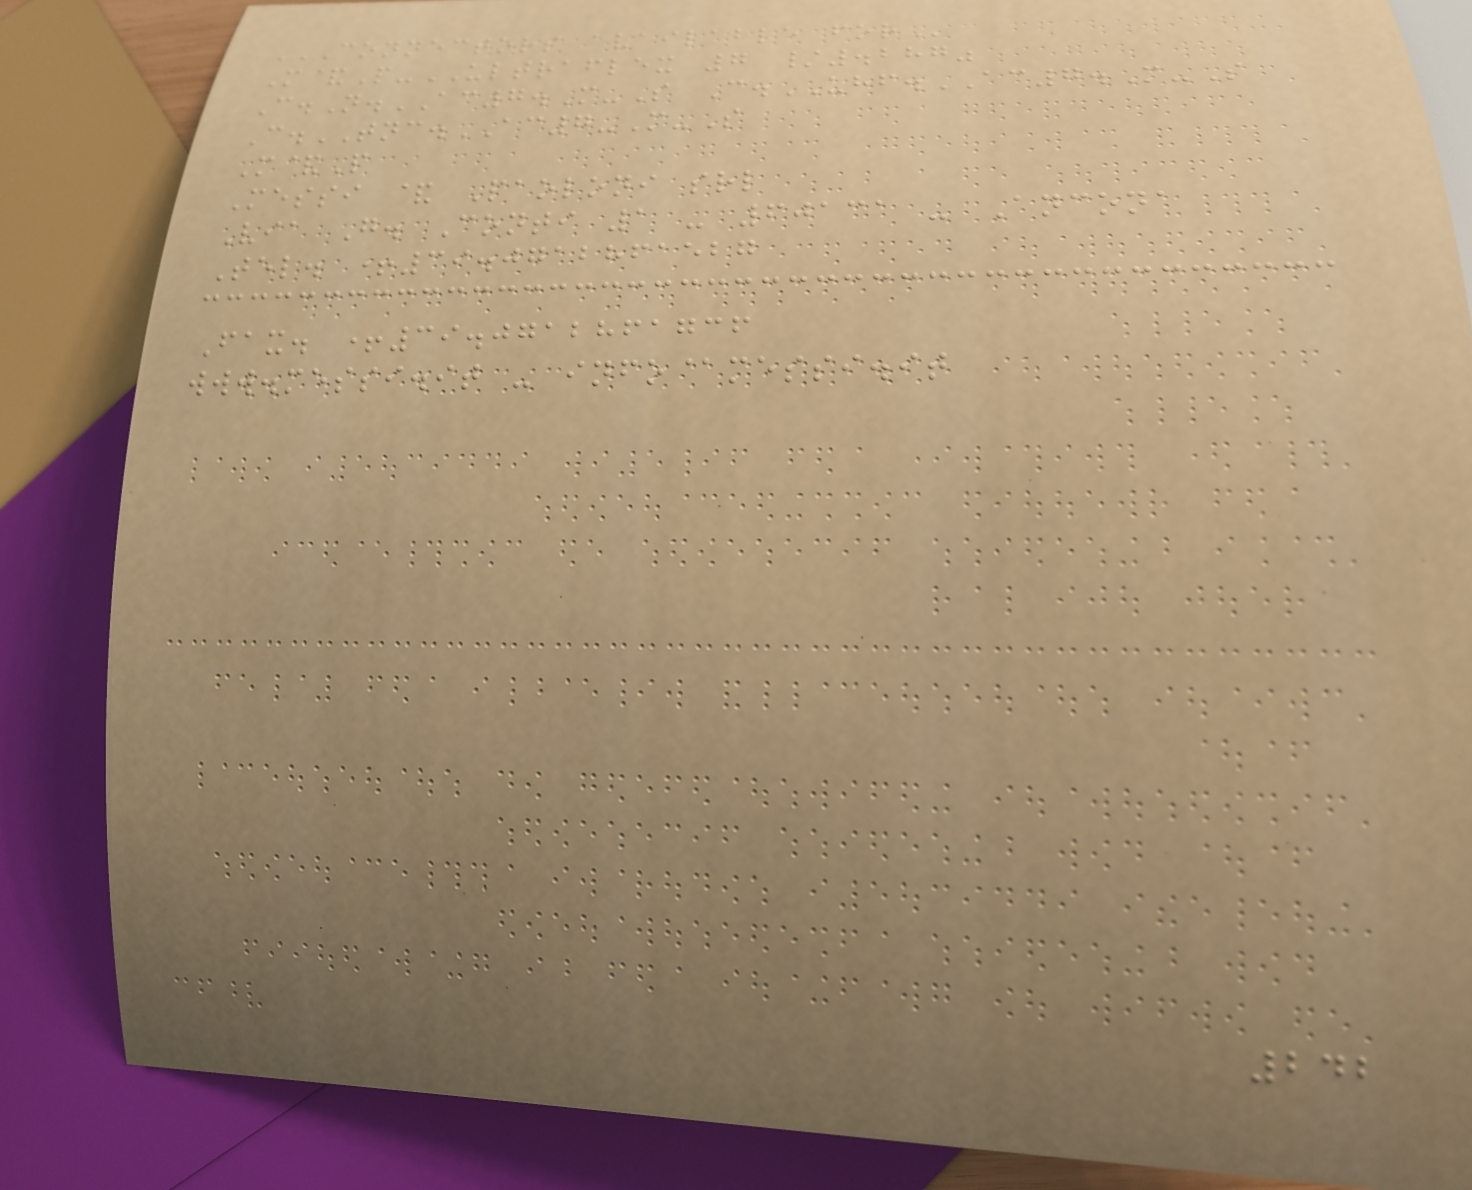CONNECTORS AVAILABLE FOR
M&P-ULTRAFLEX 7 /.287"
C.N.AC7.M-S C.UHF.AC7.M-S
C.TNC.AC7-M-S
M&P
Messi & Paoloni srl
Via G. Conti 1 - 60131 - Ancona
Tel. +39.0712861527
Fax. +39.0712861736
www.messi.it - info@messi.it
242
